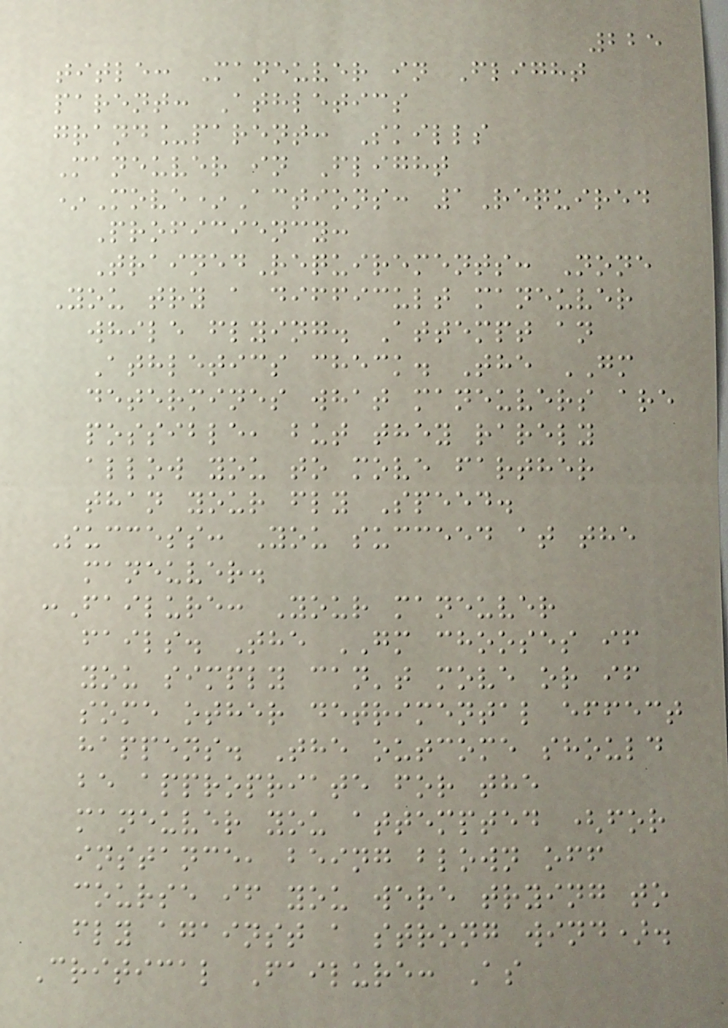225
title: Maneuver in Flight
parent: Athletics
grand_parent: Skills
Maneuver in Flight
*Move*Actions: 1Required
Proficiency:
TrainedRequirements: None
You try a difficult maneuver
while flying. Attempt an
Athletics check. The GM
determines what maneuvers are
possible, but they rarely
allow you to move farther
than your fly Speed.
Success: You succeed at the
maneuver.
:Failure: Your maneuver
fails. The GM chooses if
you simply can't move or if
some other detrimental effect
happens. The outcome should
be appropriate for the
maneuver you attempted (for
instance, being blown off
course if you were trying to
fly against a strong wind).
Critical Failure: As
